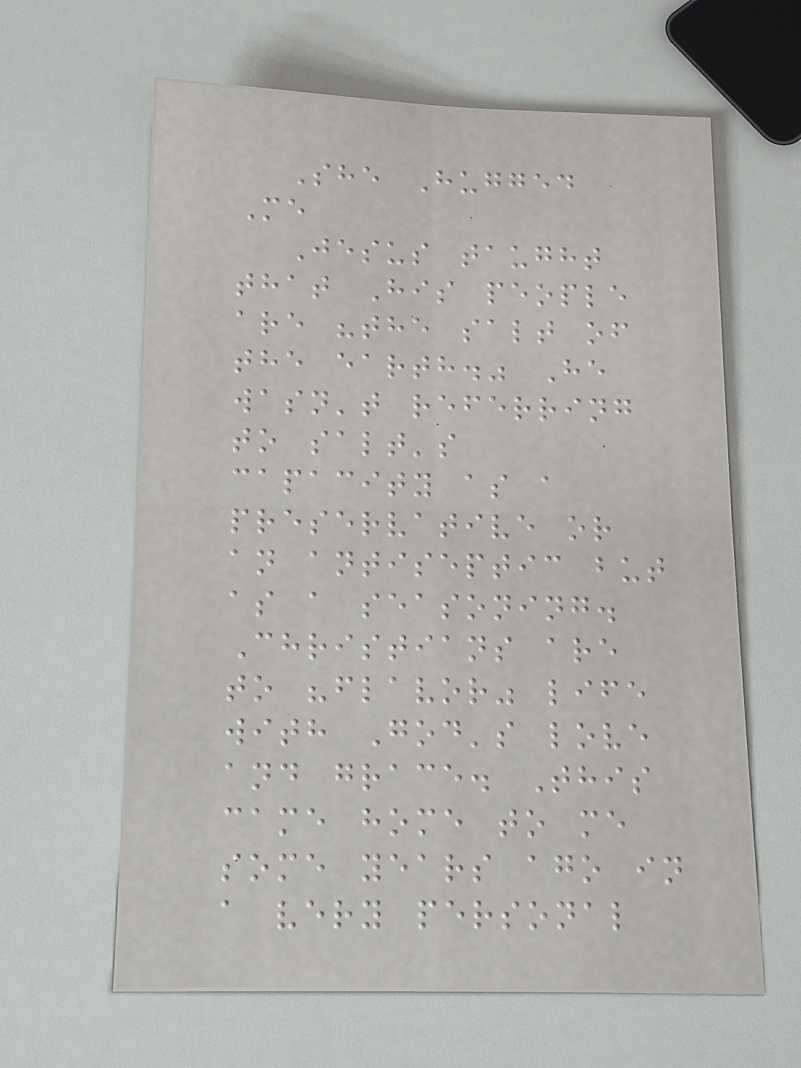She Hugged
Me
Jesus taught
that His people
are "the salt of
the earth." He
wasn't referring
to salt's
capacity as a
preservative or
an antiseptic but
as a seasoning.
Christians are
to "flavor" life
with God's love
and grace. This
came home to me
some years ago in
a very personal
